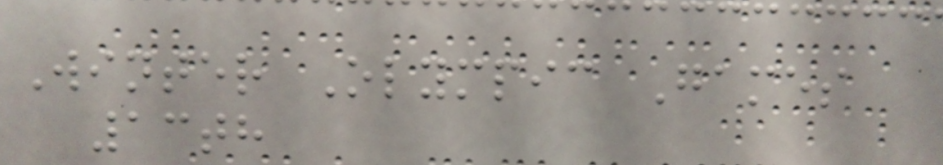Winter Olympic Games
13th
